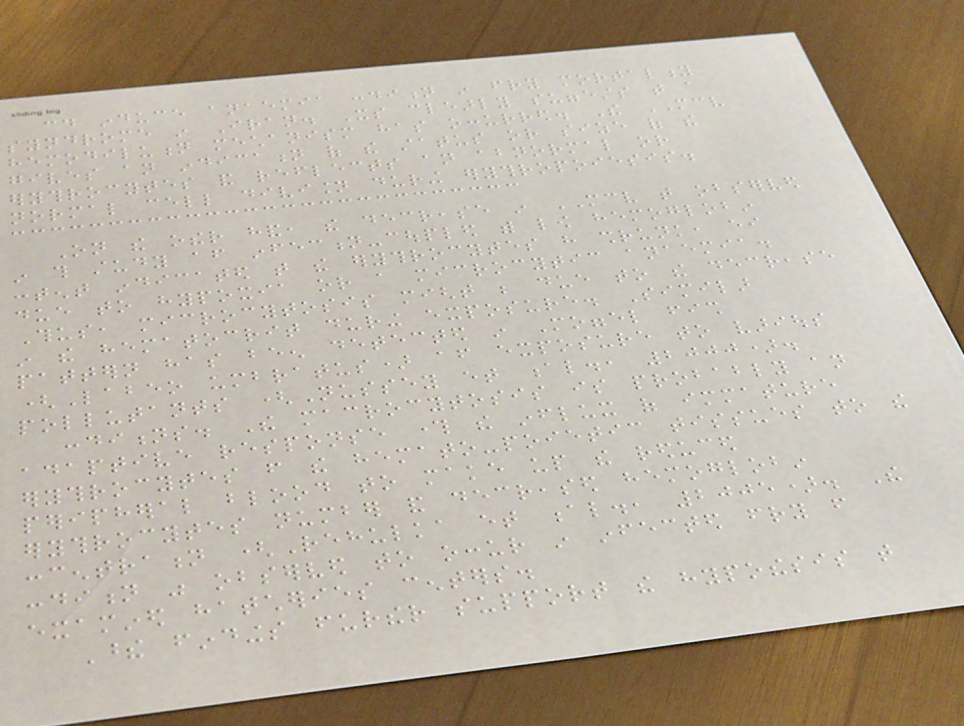could induce anaemia condition in fry mortality
syndrome in Iran. Its clearly suggests that a
hemodilution mechanism has occurred. The MCV
gives an indication of the status or size of the
erythrocytes and reflects an abnormal or
normal cell division during erythropoiesis.
On the other hand, the decrease in MCV that observed
in this study after infection-coupled with low hemoglobin
content indicated that the erythrocytes have shrunk, either
due to hypoxia or a microcytic anaemia.
Thus, microcytosis might be due to the decrease
in the hematocrit during exposure. Similar
pattern has been detected in Moggel fish
(Labeo umbratus) after exposure to various
pollutants (Nussey et al., 2000).
conditions. The macrocytosis is probably an
adaptive response through the influx of immature
erythrocytes from the hemato-poietic tissues to the
peripheral blood to make up the reduced
erythrocytes number and decreased hemoglobin
concentration (Rehulka et al., 2005). The
condition was observed to occur in infected fry from
examined hatcheries centers.
These findings further support the hypothesis that
